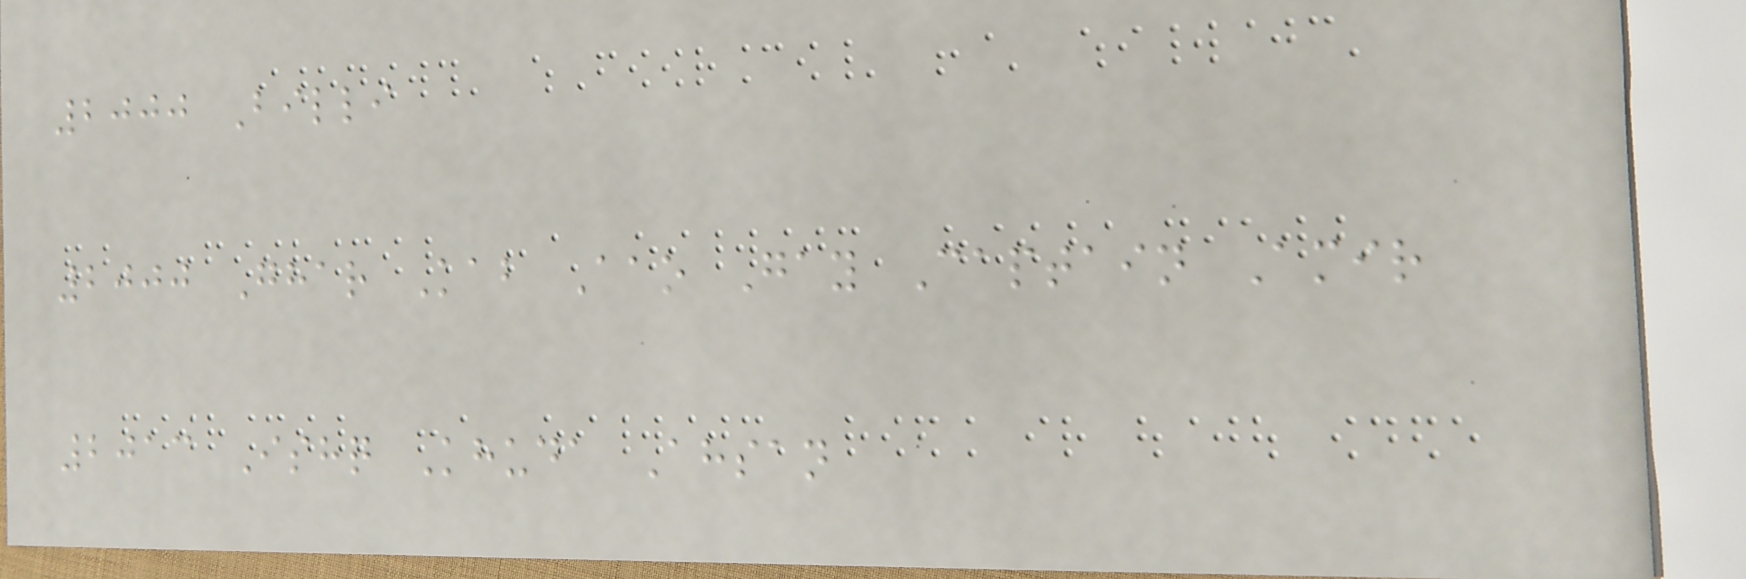2000 Billi
2000 Ghar Kab Aao Gay Captain Amir
2013 Ishq Khuda Ahsan
